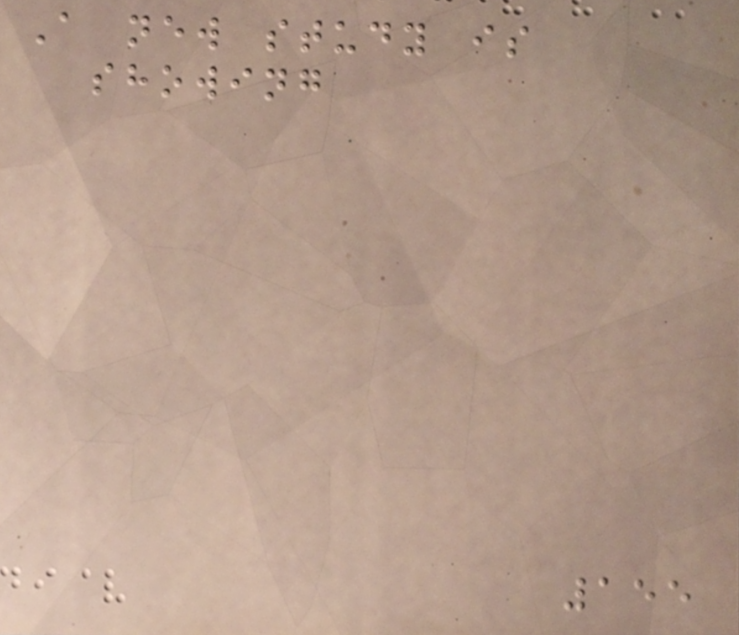A new study is
showing
155
